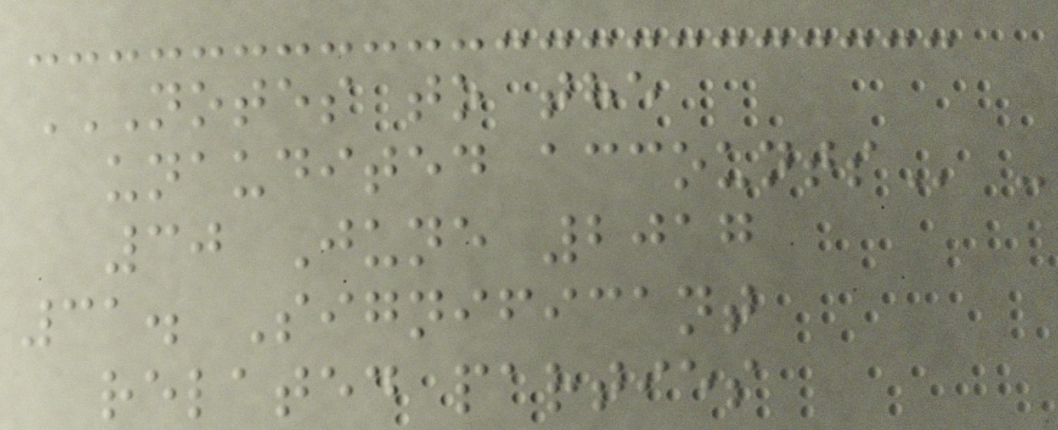NOTES TO THE
UNAUDITED ACCOUNTS -
30 June 2017
31. Significant
related parties
